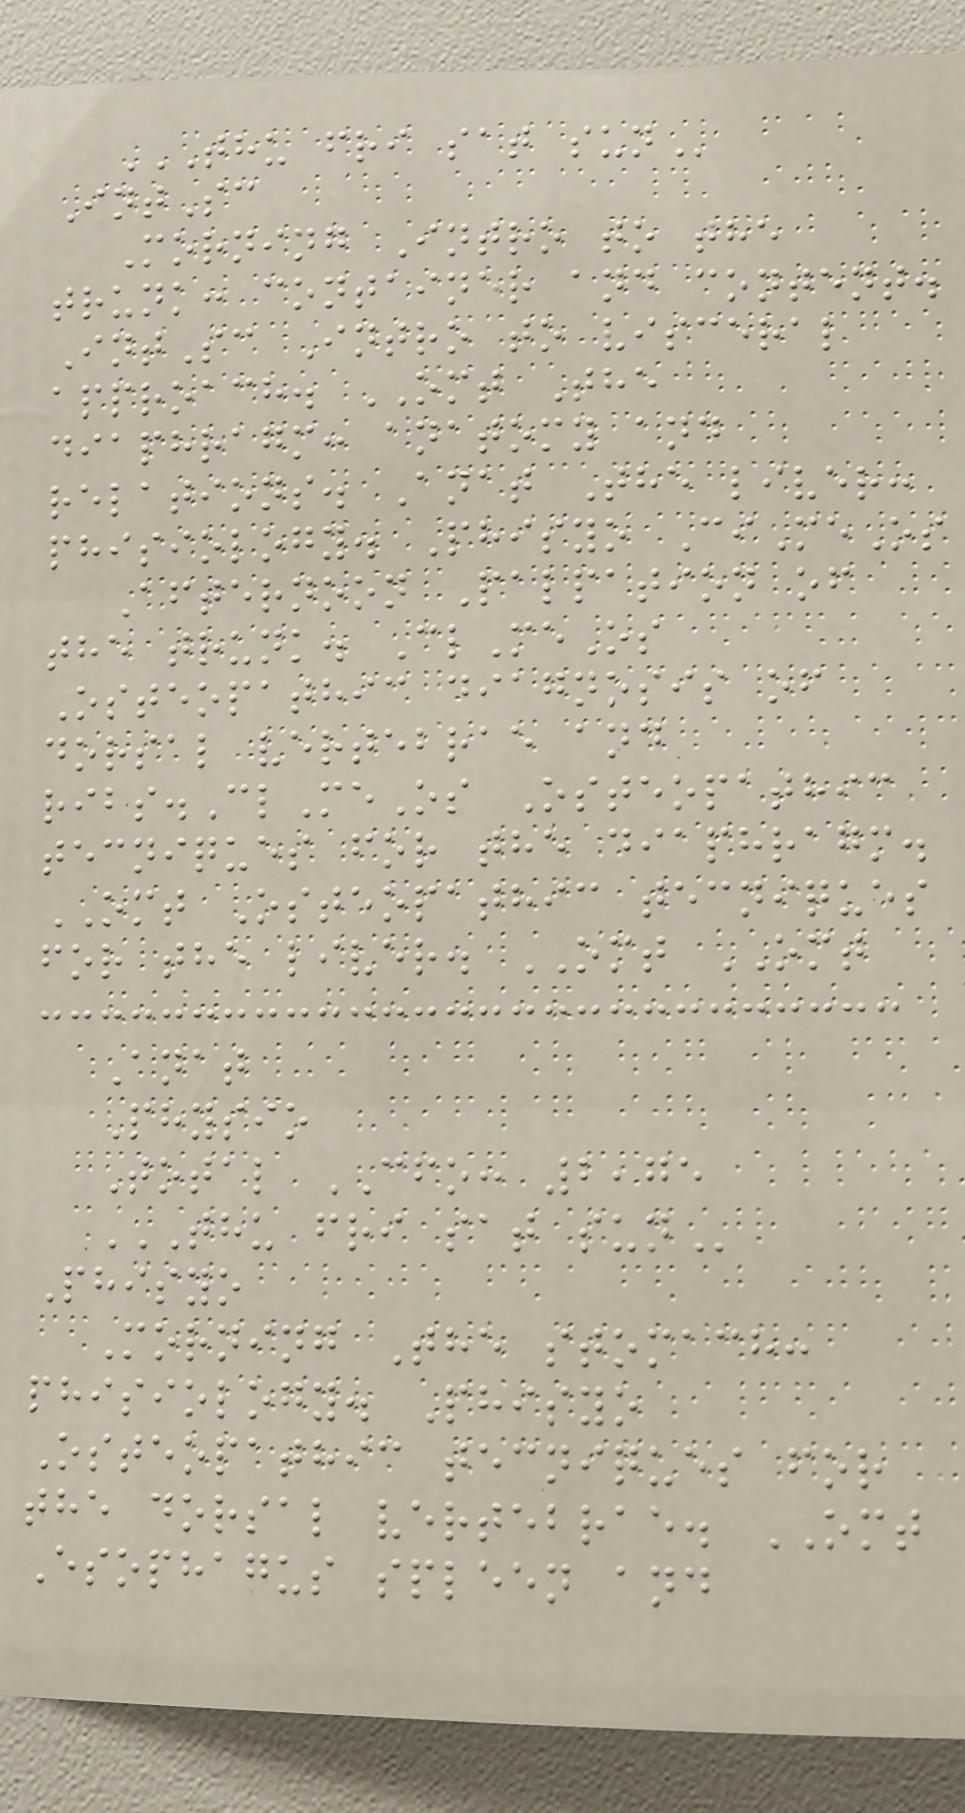THU FRI SAT SUN
IntSc
Morning Intro to the
trunk: container and content.
IntSc Intro to visceral
approach. OMT The
diaphragm: anatomy and
relations. Anat The liver:
phisiology. Phisyo CiMeOs
Afternoon Palpation of
the trunk. ClMeOs
Osteopathic diagnosis of
dorsal vertebrae and
ribs.ClMeOs Osteopathic
tecniques for the diaphragm.
OMT Osteopathic tecniques
for the liver. OMT OMT
Anat
Physio
Total CFO: 2,75
THU FRI SAT SUN
Phisyo
Morning The stomach:
phisiology. Phisyo
Osteopathic tecniques for
the dorsal vertebrae. OMT
Esophagus spleen and
